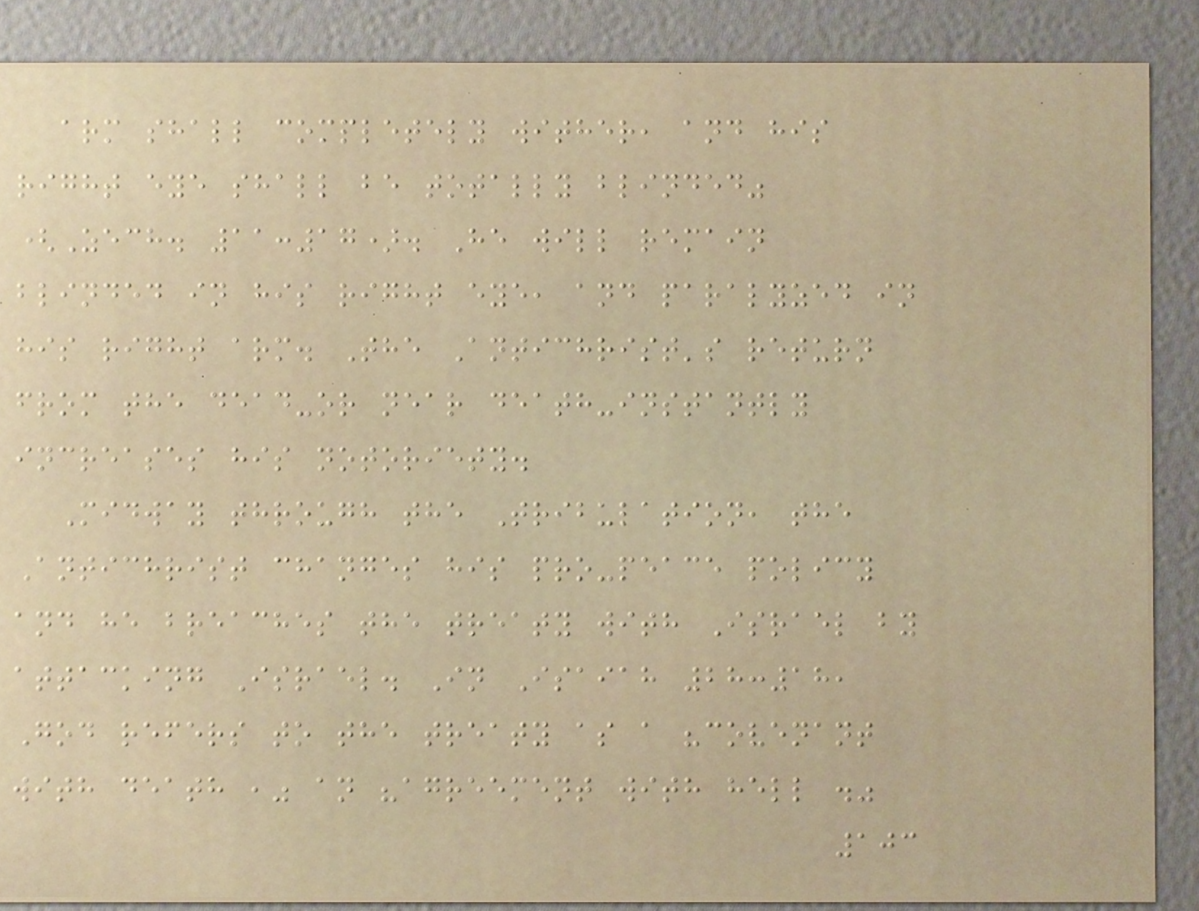arm shall completely wither, and his
right eye shall be totally blinded"
(Zech. 11:17). He will remain
blinded in his right eye, and paralyzed in
his right arm. The Antichrist's return
from the dead-or near death-instantly
increases his notoriety.
Midway through the Tribulation, the
Antichrist changes his pro-peace policy
and he breaches the treaty with Israel by
attacking Israel. In Isaiah 28:18,
God refers to the treaty as a "covenant
with death ," an "agreement with hell ."
103
